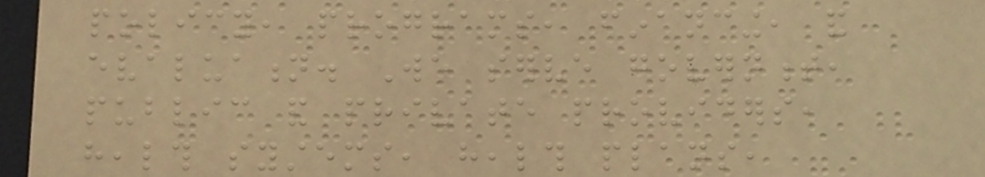policy, programs, financing, and
evaluation. We serve government,
public and private providers,
health systems, health plans,
